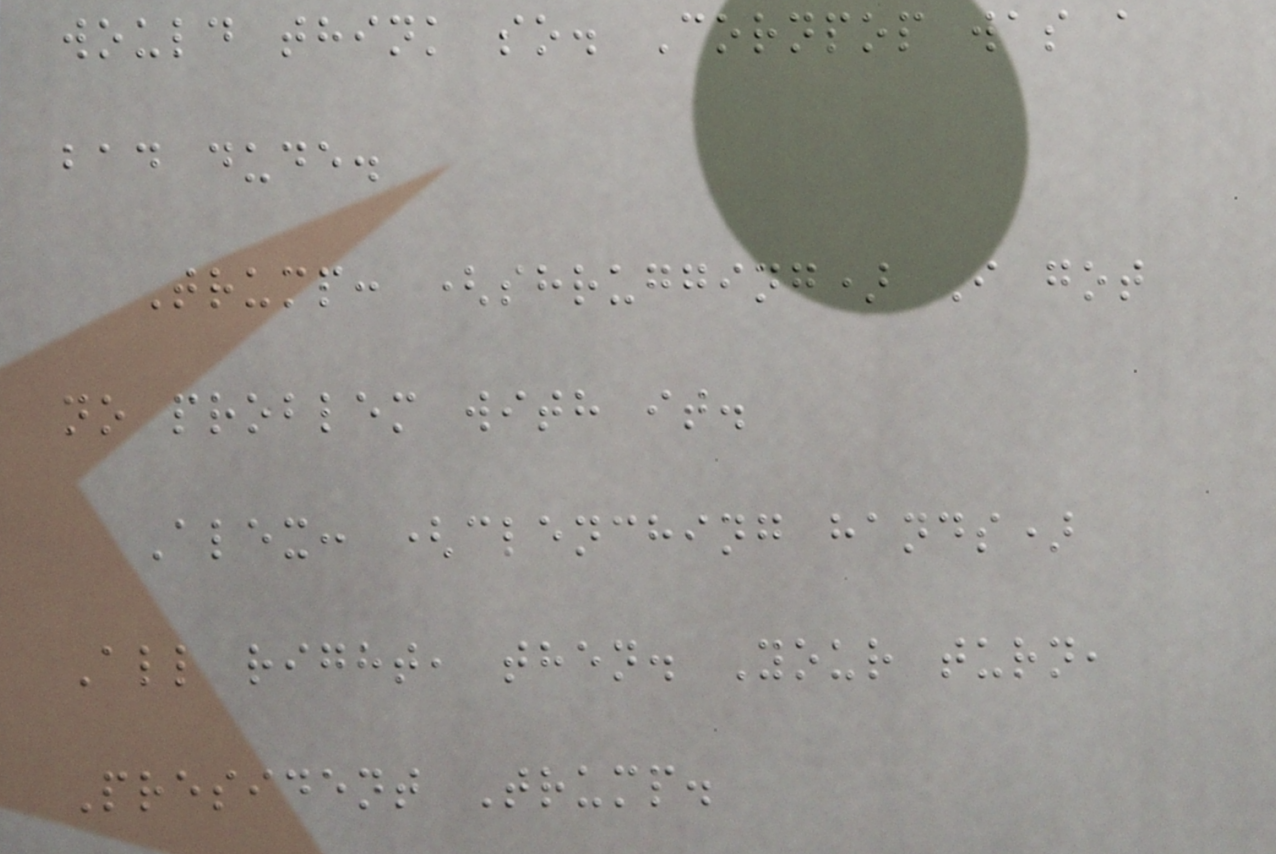would think so. Cornpop was a
bad dude.
Trump: (shrugging) I got
no problem with it.
Alex: (clenching hands)
All right, then. Your turn,
President Trump.
